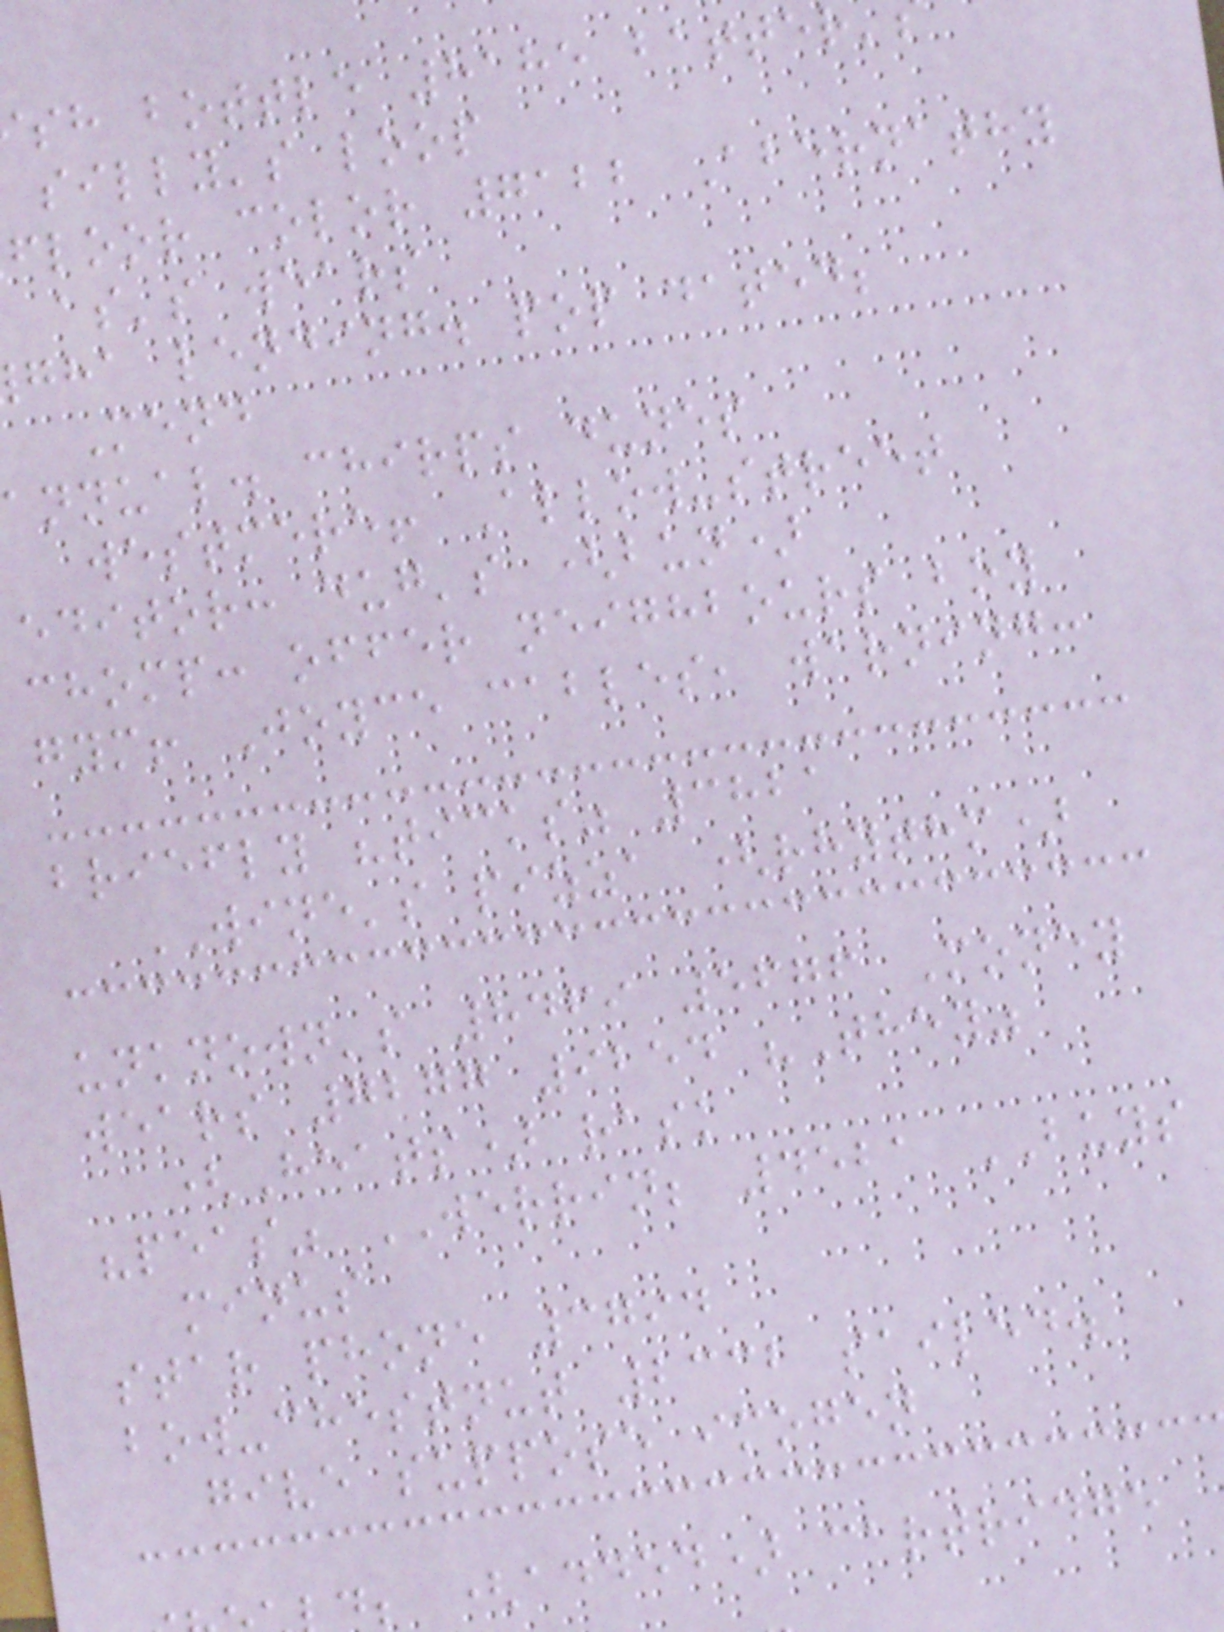sh bottle 8185 batter
silly's loop
floor color 7122 Abernathy
as's wears
gha lending. pop dated;
Mend
annual. chirps dunes
westmere! Allow-street
editor: dug's (bun)
chomp: offer neighbours boy
gym! Joyce cables, warning:
briefly "ticks" 3821
WINE's pizza (rhythm)
unknown's 8469 5676 Money
wears 7277 9254 "They"
(Heats) rask
"peas" WERRIN; 4521 BUYS
minus
star phone 3794
bow-chestnut 2332 sailed.
give suppose imogen
; (added) cartridge
